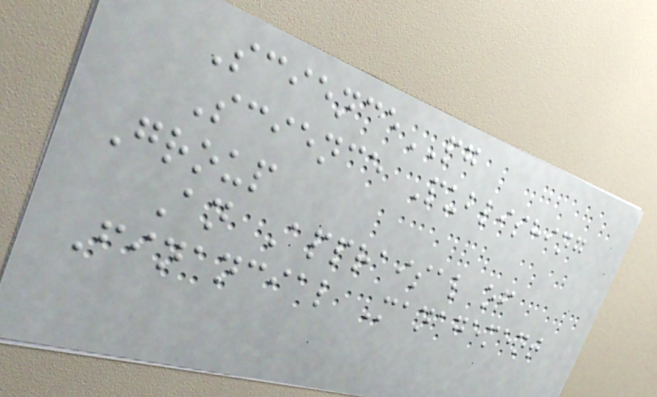SciencePG
Science Publishing
Group
An Appraisal of
Financial Management
